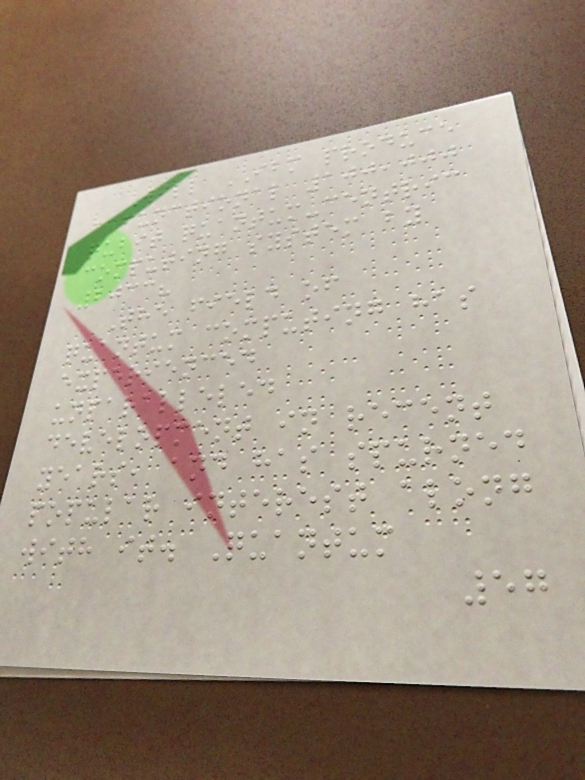Will IBM produce
a functional 100,000
qubit quantum-centric
computing system by
2033?
The field of
quantum computing has
experienced
unparalleled
development in recent
years, and has spurned
popular interest along
with it. Quantum
57
